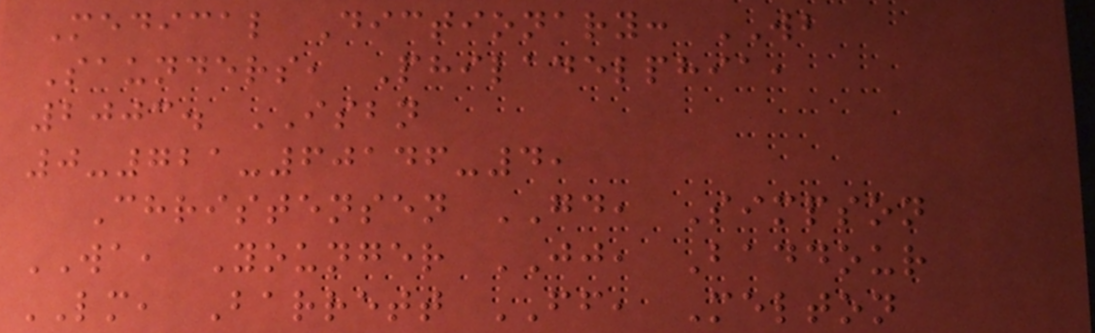Medical Dictionary: WB
Saunders, Philadelphia,
2003. ISBN
0-721-60146-4,
Christensen GD, Simpson
WA, Younger JJ, Baddour
LM, Barrett FF, Melton
